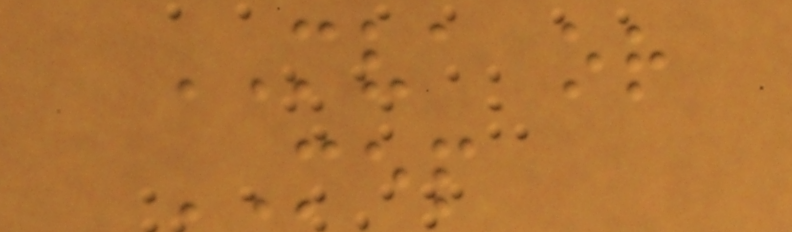MVA or
MEP
